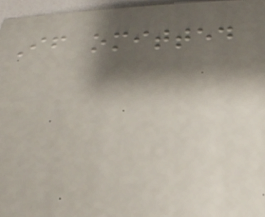If omitted
